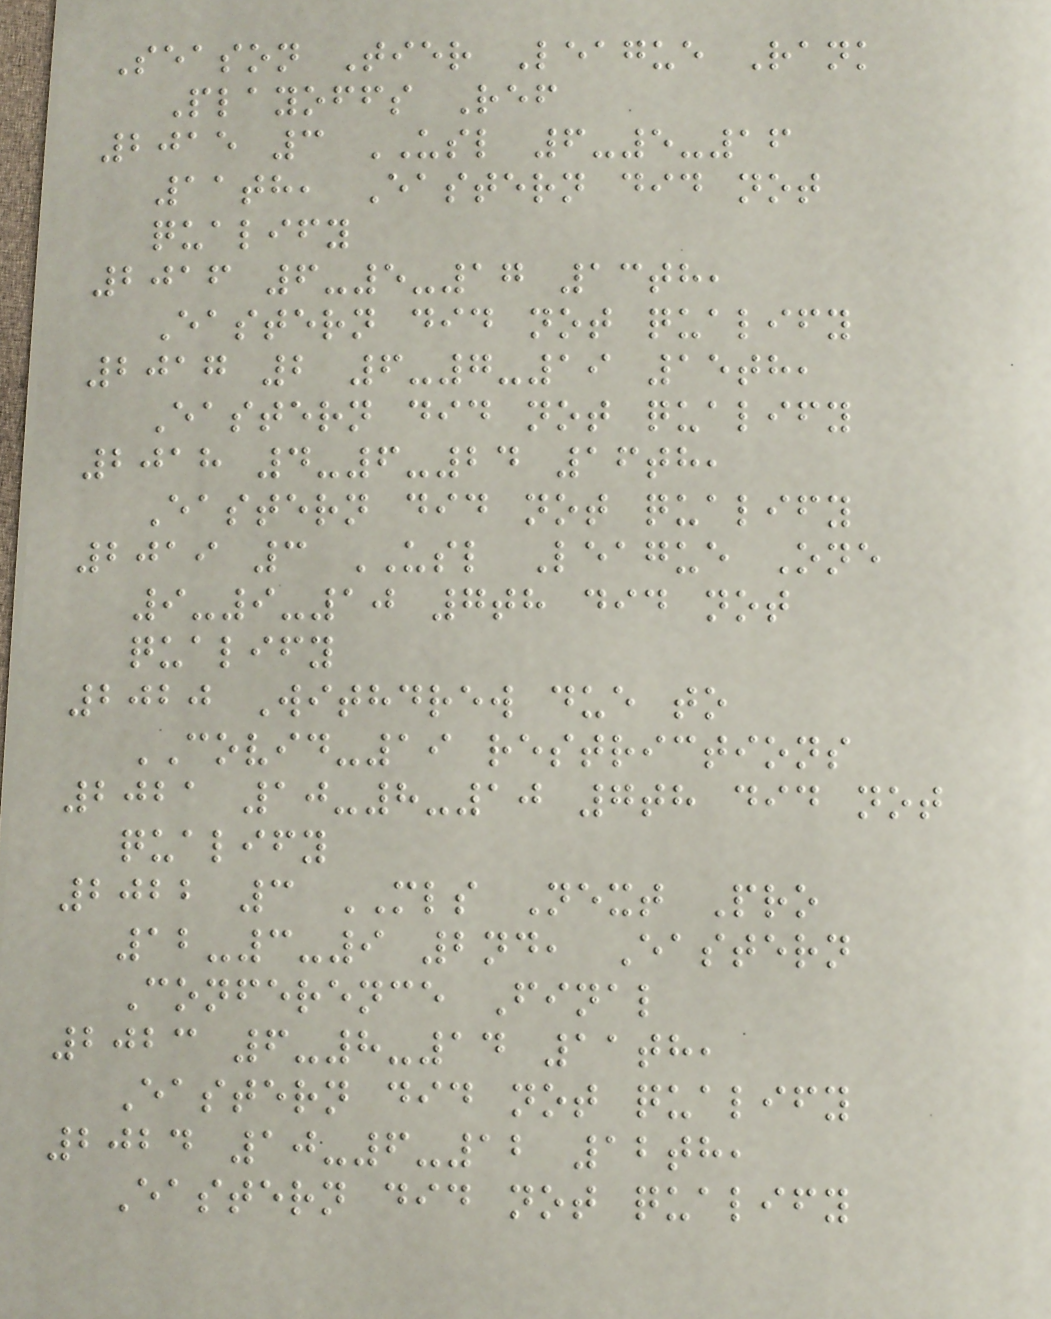Season Tier League Rank
Playoffs Ref
2015 3 USL 6-5-16
11th, Eastern did not
qualify
2016 6-5-17 13th,
Eastern did not qualify
2017 2 6-7-19 15th,
Eastern did not qualify
2018 4-6-24 16th,
Eastern did not qualify
2019 3 USL League One
9-9-10 7th did not
qualify
2020 Withdrew due to
COVID-19 restrictions
2021 10-8-10 7th did not
qualify
2022 3 MLS Next Pro
12-3-9 2nd, Eastern
Conference Final
2023 6-8-14 11th,
Eastern did not qualify
2024 10-6-12 12th,
Eastern did not qualify
